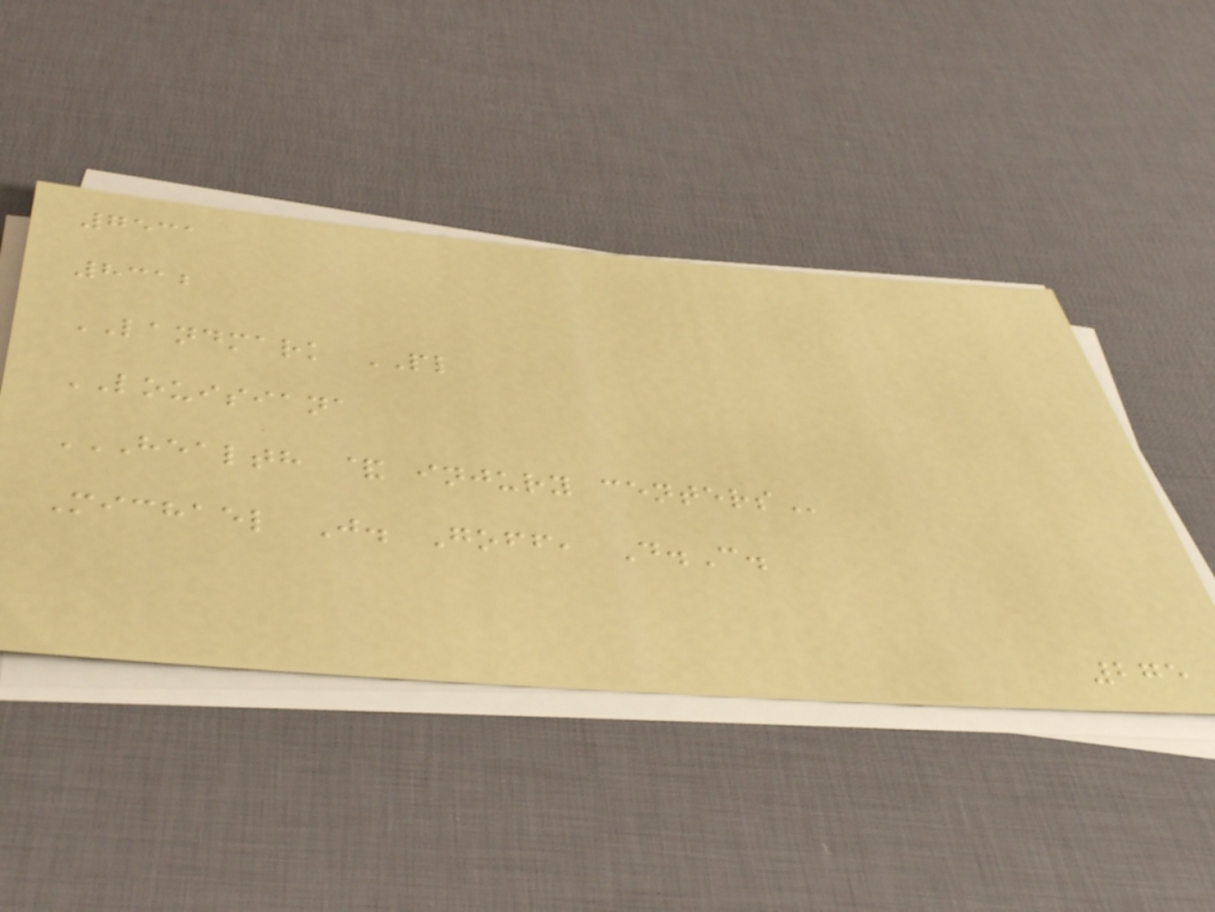7531
8312
LANDMARK PL
LOUISIANA
HEALTH & INJURY CENTERS
Michael J. Goff, D.C.
275
